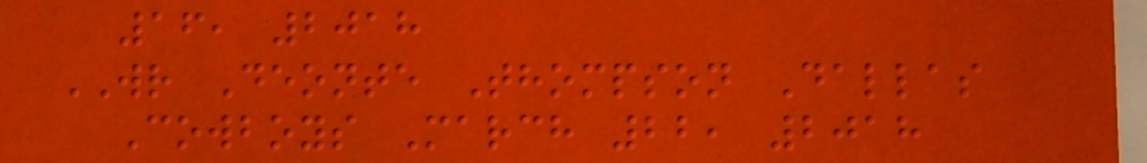16, 2018
WR Deonte Thompson Dallas
Cowboys March 22, 2018
